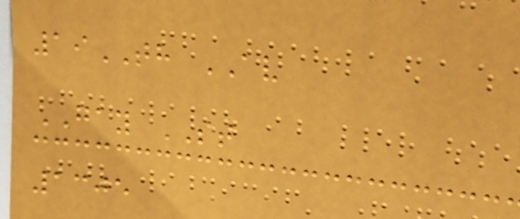19TH AV
GAY ST
1305
